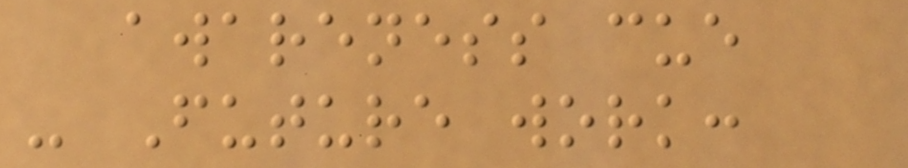awareness cue
- Future work:
